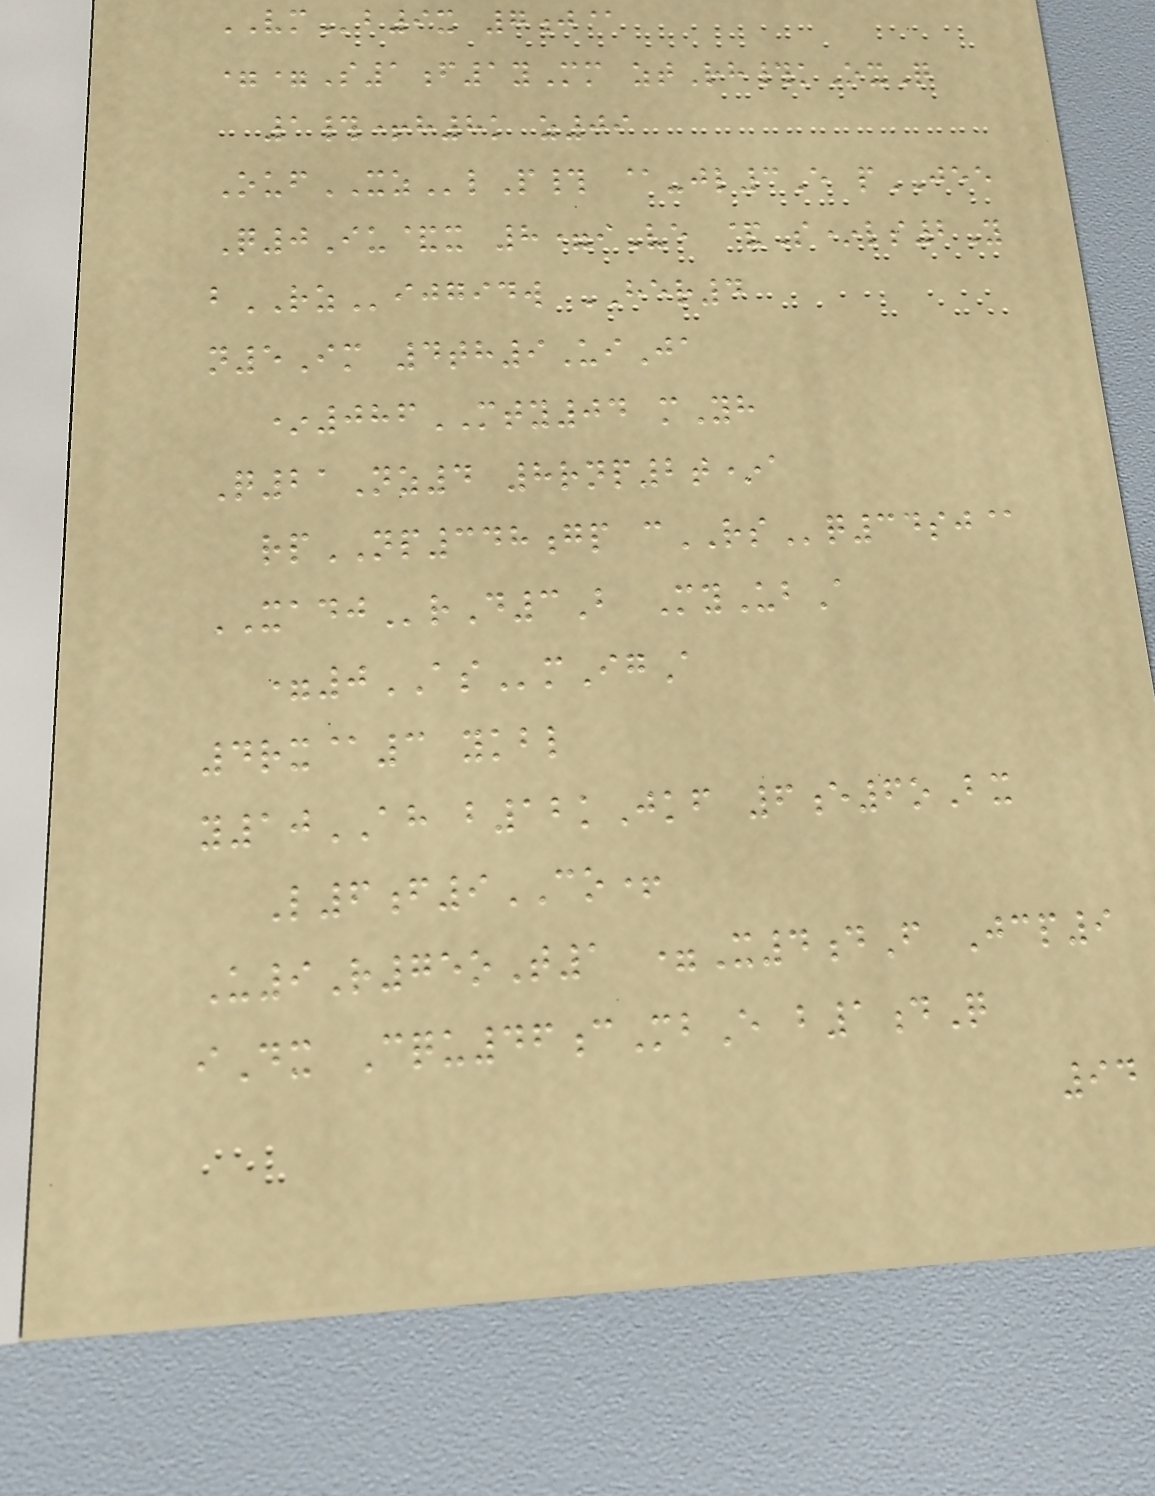VMb9x 7j@
==S1f1yMm ztRh#kOxQ
1#+h8k z09
OufXZlP# @-jl3E pJEE
Q0Iu&x 8=iVe &S*ls2Y
bRZijgidw HER4
n5Im 4th9UiJa
*086MTY04 mYh
Q21Nz4 8rnp2t*a
rpNP348gp cRSq34sj@
XADJrD3B MyUbA
=0ASmIgA
4rx@3 ykbl
y10AH b12kJkf 6e6oBx
L6f9CO+
U9R75oT1 =X4dF Jcp9
iDx Cqu46cMbE b1dQ
94
